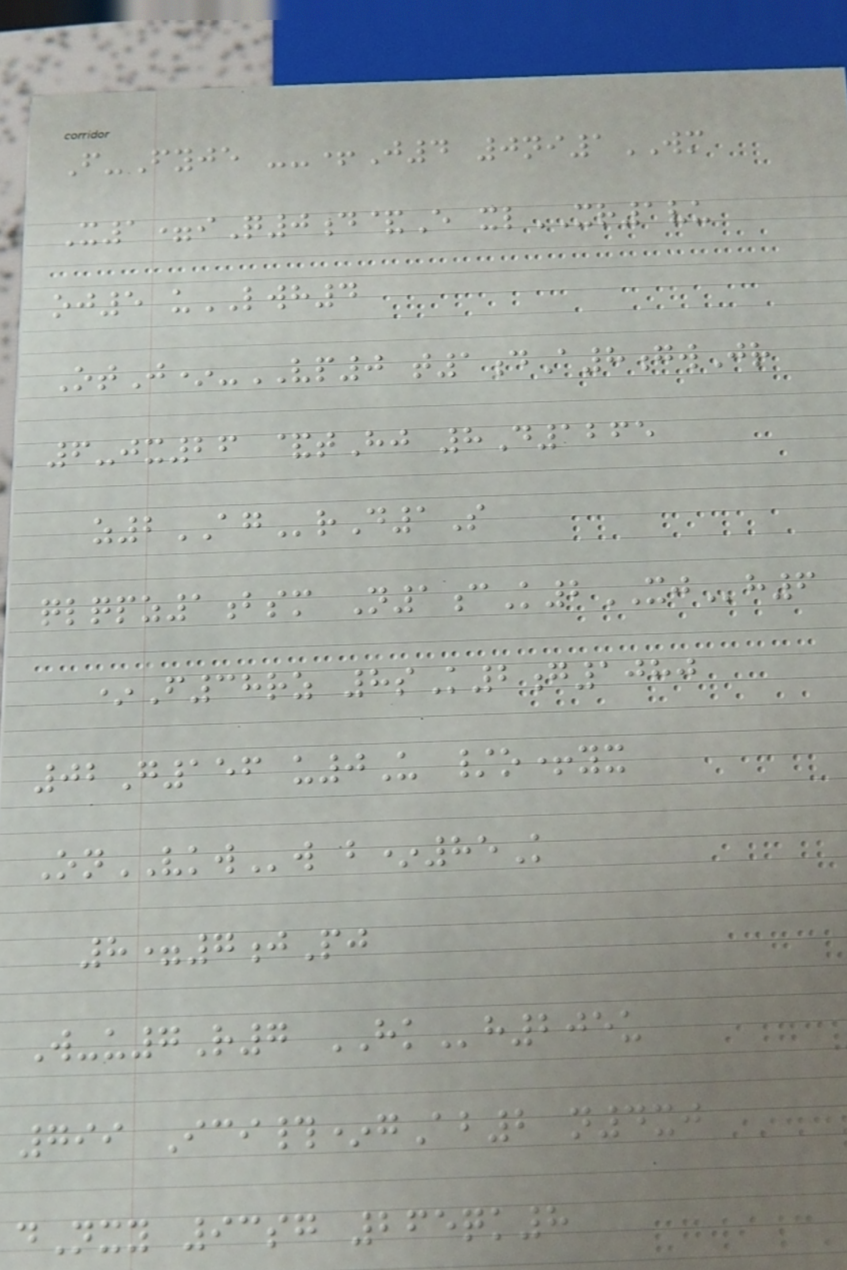F-Fyje --+J4 0ni1WM
X1=iQ0d&E xlXR1vu
oj5 uLWH4
OtJ*-VP0 t1dA8gwJr
6-jx26 &tHj 8D1265
z2AGrD1S
qlqpz1bsm N1cK2XJh6
*F38rz 8sK2g1080
02G156 u0U /o+yx
OnVKWw b*85K
8=7jPj
W-u7R7 HKh205u
799 Ici#*gAb2 n4xj
dNxy 93sg 265qk8
